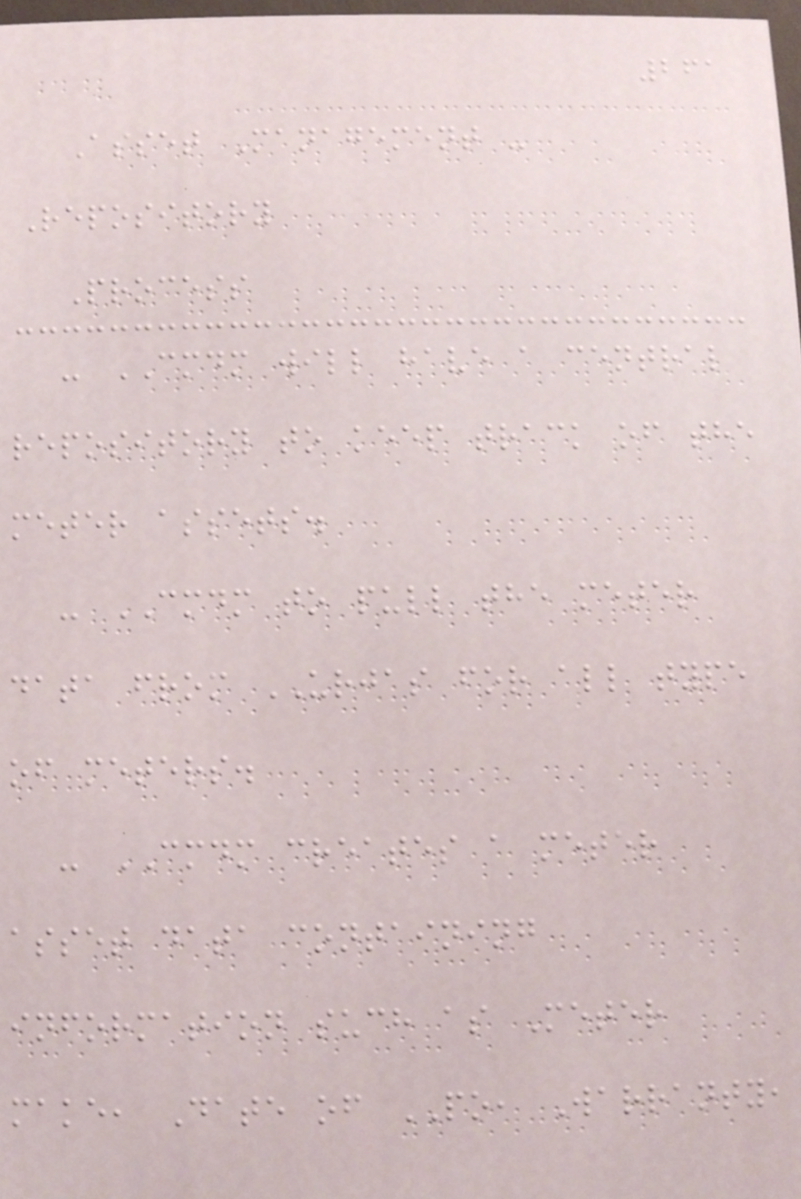261
Asset Management -
Repository
Process
- CMDM will have a central
repository to keep track of the
meter assets.
- CMDM to pull the meter
data from URJAS for all type
of meters.
- CMDM creates a meter
asset data containing
information such as Meter
make, Date of PO, Warranty,
